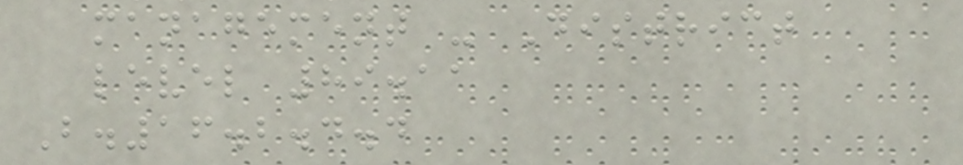management - District
level 89.11
B.16.2.4.4
